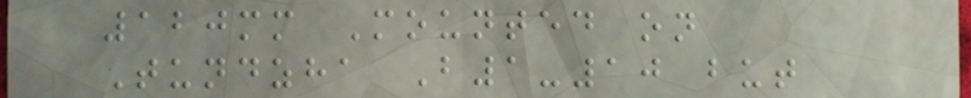120mm Mounted on
Tundzha B1-10 but
